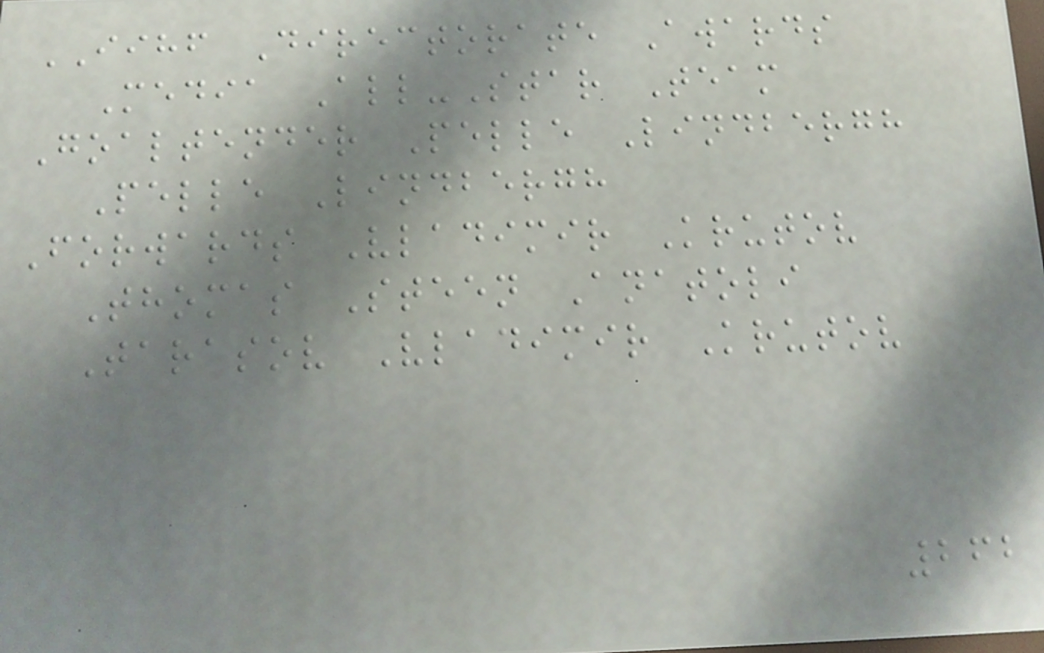IIHF Directorate Awards
Media All-Star Team
Goaltender Pelle Lindbergh
Pelle Lindbergh
Forwards Vladimir Krutov
Thomas Steen Anatoli
Tarasov Vladimir Krutov
262
